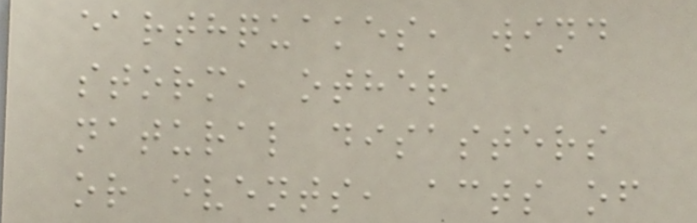earthquakes, wind
storm, other
natural disasters
or events, acts of
